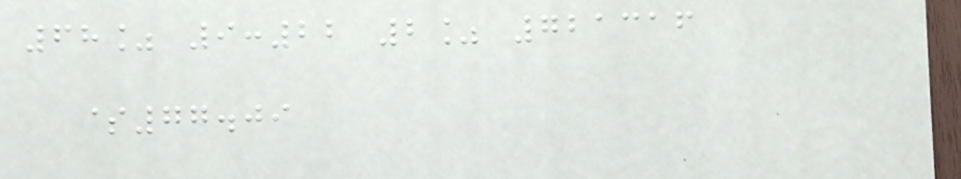68% 9:22 2% 721316
$77.09
